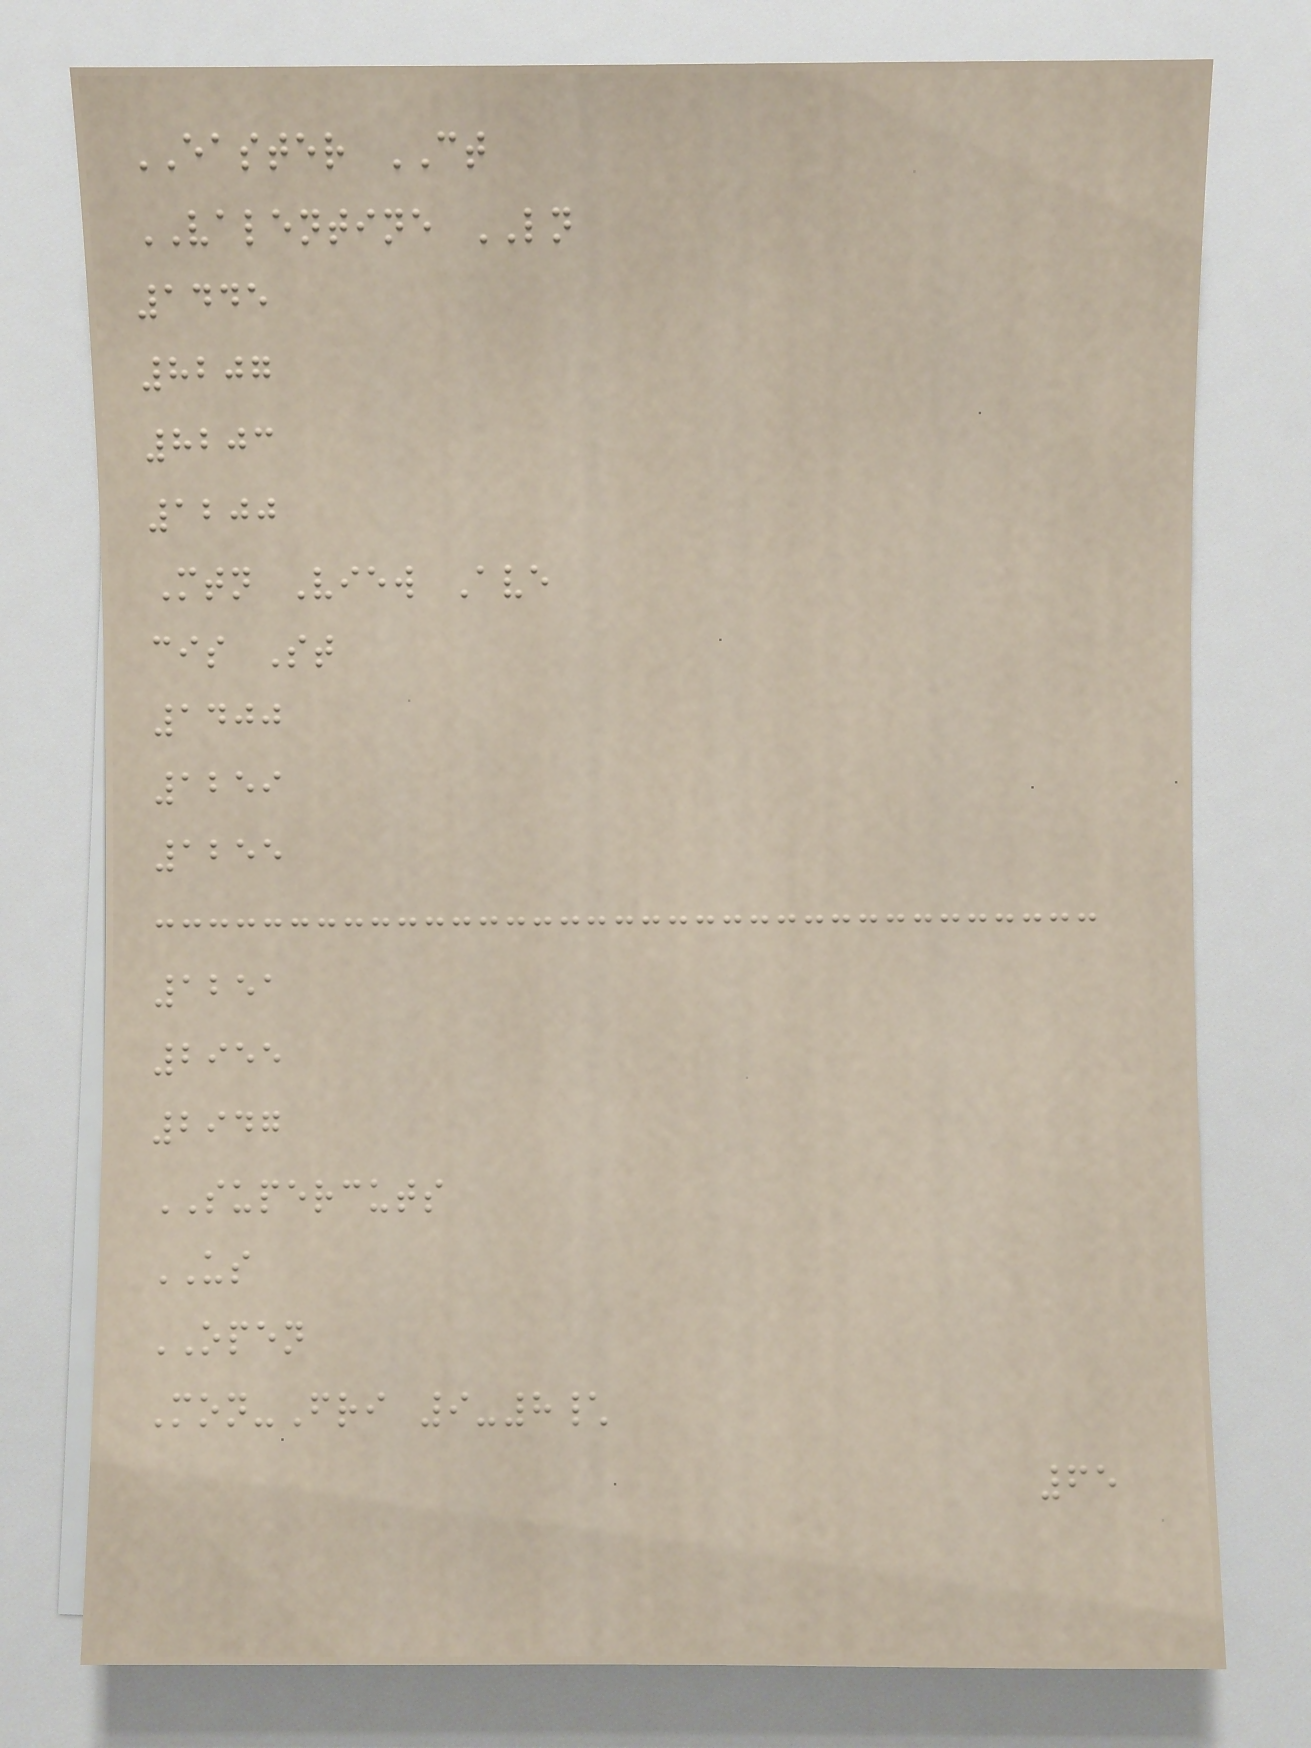EASTER CT
VALENTINE LN
1445
8207
8203
1200
Mtn View Ave
cis St
1400
1259
1255
1251
2955
2947
SUPERCUTS
US
OPEN
Mon-Fri 9-8\
65
